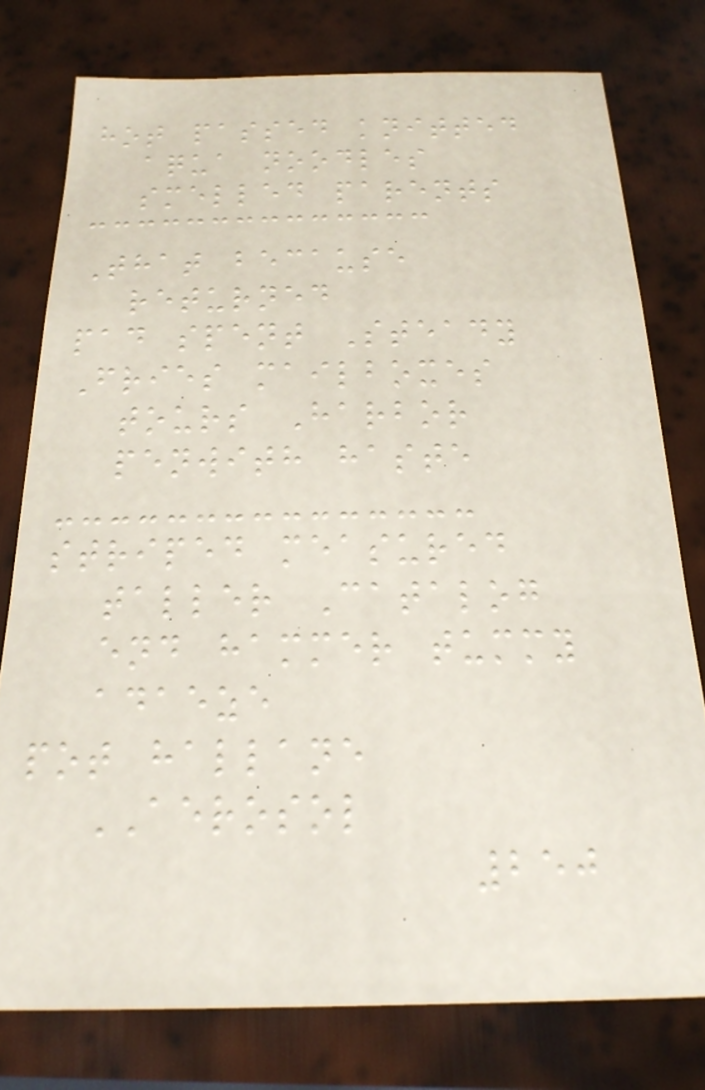hot passed knitted
aqua noodles
smelled parents
That because
returned
pad spent Steady
Fries mailboxes
tours Harbor
penwith haste
striped measured
taller Catalog
end hammer tummy
adaeze
pot hallane
AEROSOL
250
